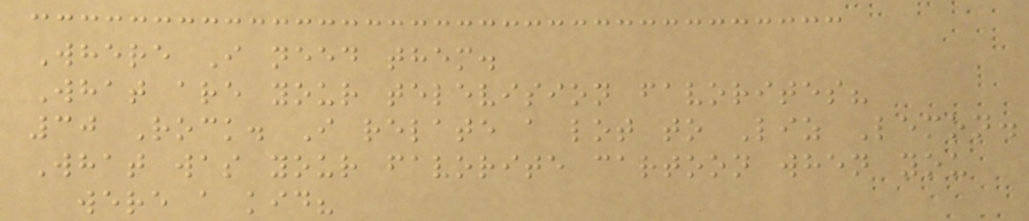Where I need them.
What are your television favorites?
30 Rock. I relate a lot to Liz Lemon.
What was your favorite cartoon when you
were a kid?
